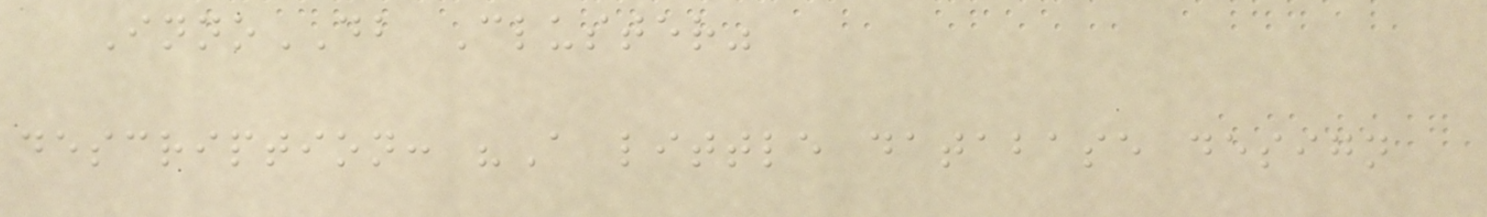InnoDB Cluster"
description: "A little database design
